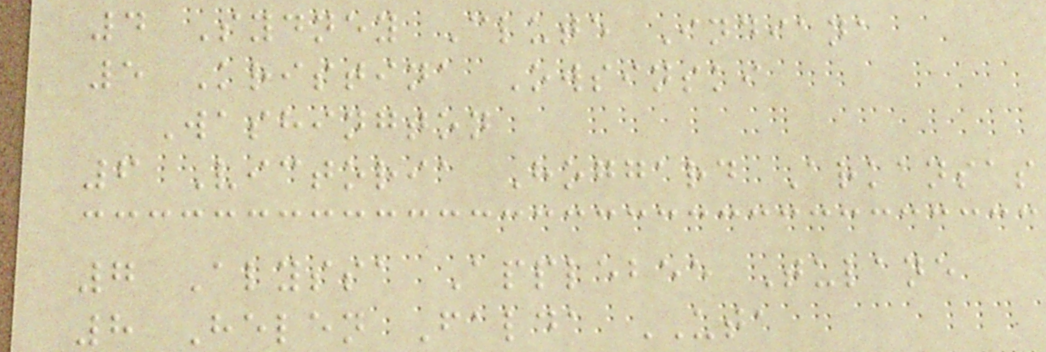4 Sydney Clute Indiana
5 Kristina Owsinski
Washington
6 Victoria Hoggard Arkansas
7 Alyssa Applebee Tulane
8 Helen Falda UTA
